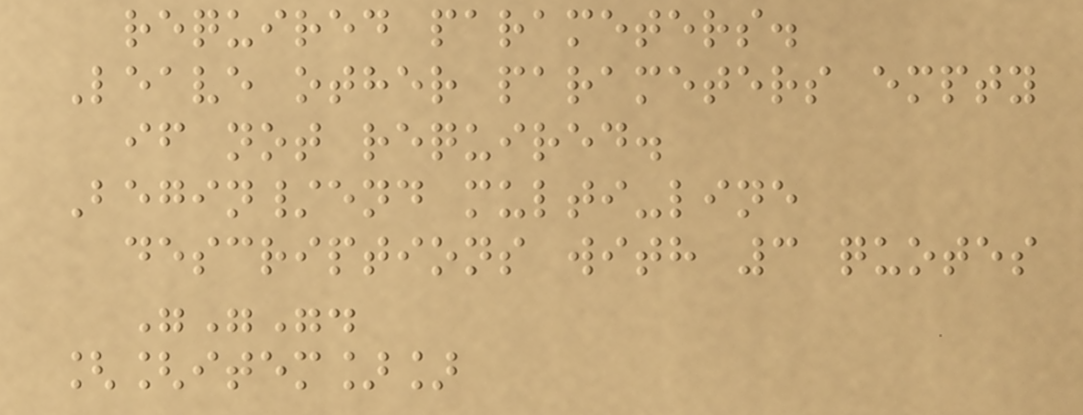required parameters.
Leave other parameters empty
if not required.
Begin/end multi-line
descriptions with 3 quotes
""".
[[item]]
